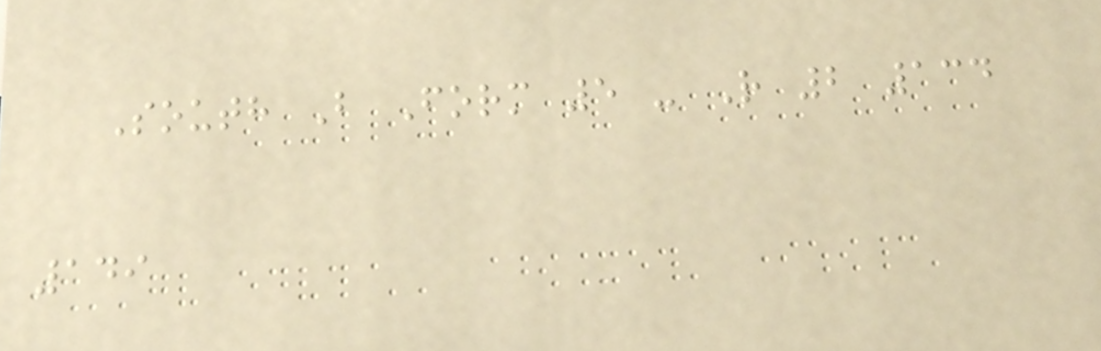South B Form 5 - R 2 134
149
